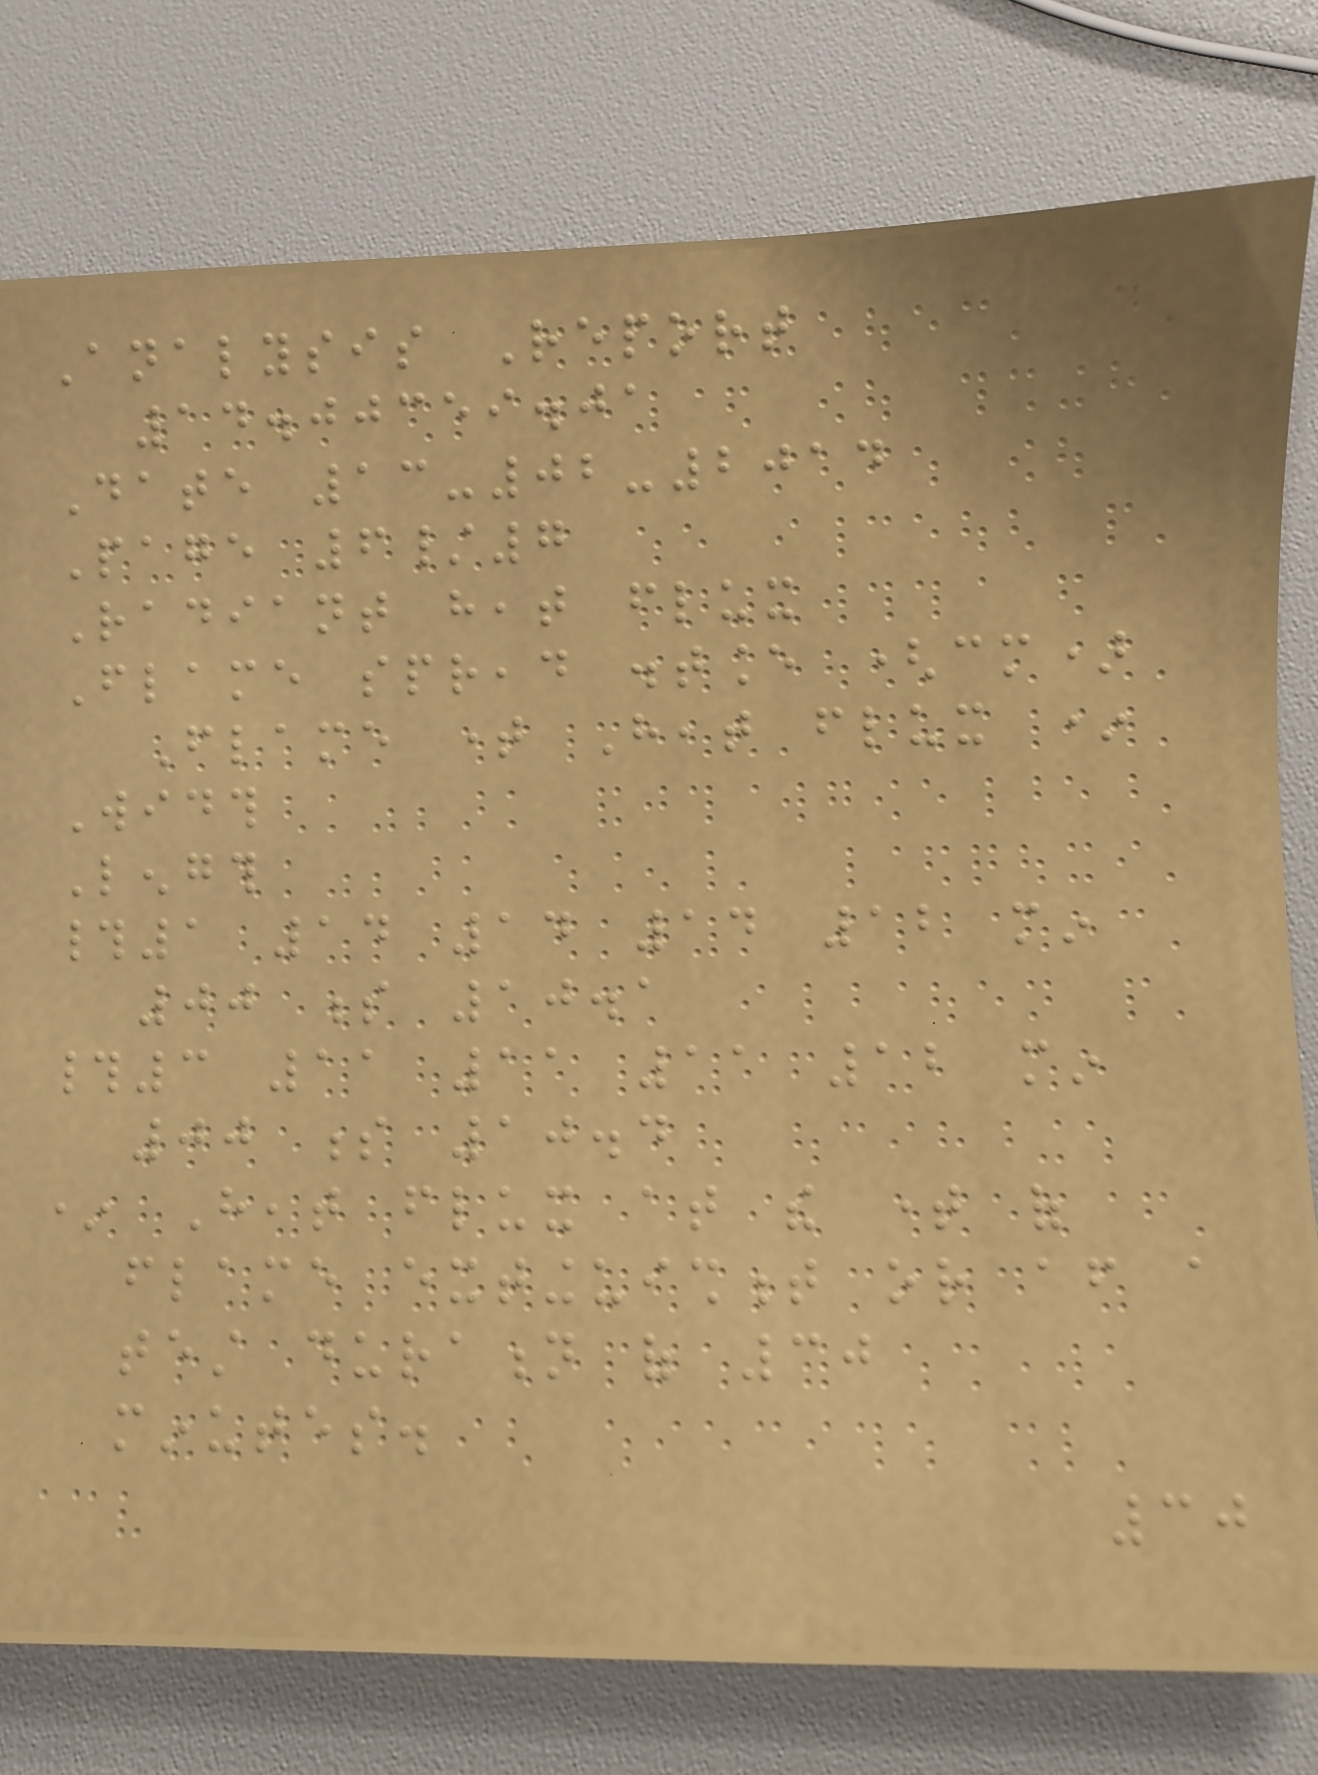Analysis Report
14.00359.01
Date 13-02-2014
Page 6/7
Radiant heat flux
Flame spread distance (cm)
Flame time Heat flux *
Width
Length
#1 14 14 14 12 min
00 s 10.1
#3 11 11 11 12 min
00 s 10.4
* Heat flux at the time of
flame extinguishment or after a
test duration of 30
minutes.
30
